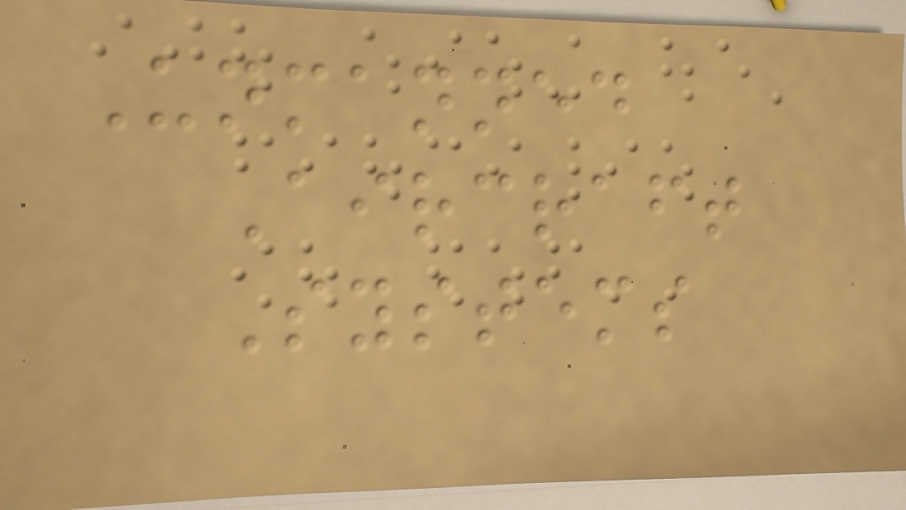Unmanned
Aircraft
Systems
